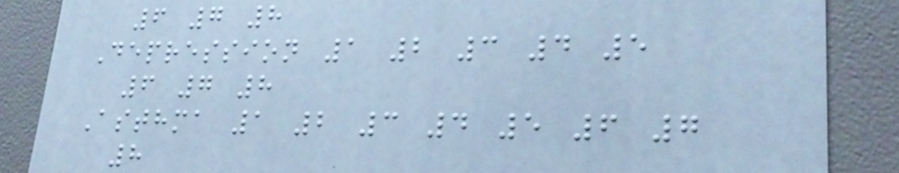6 7 8
Depression 1 2 3 4 5
6 7 8
Asthma 1 2 3 4 5 6 7
8
